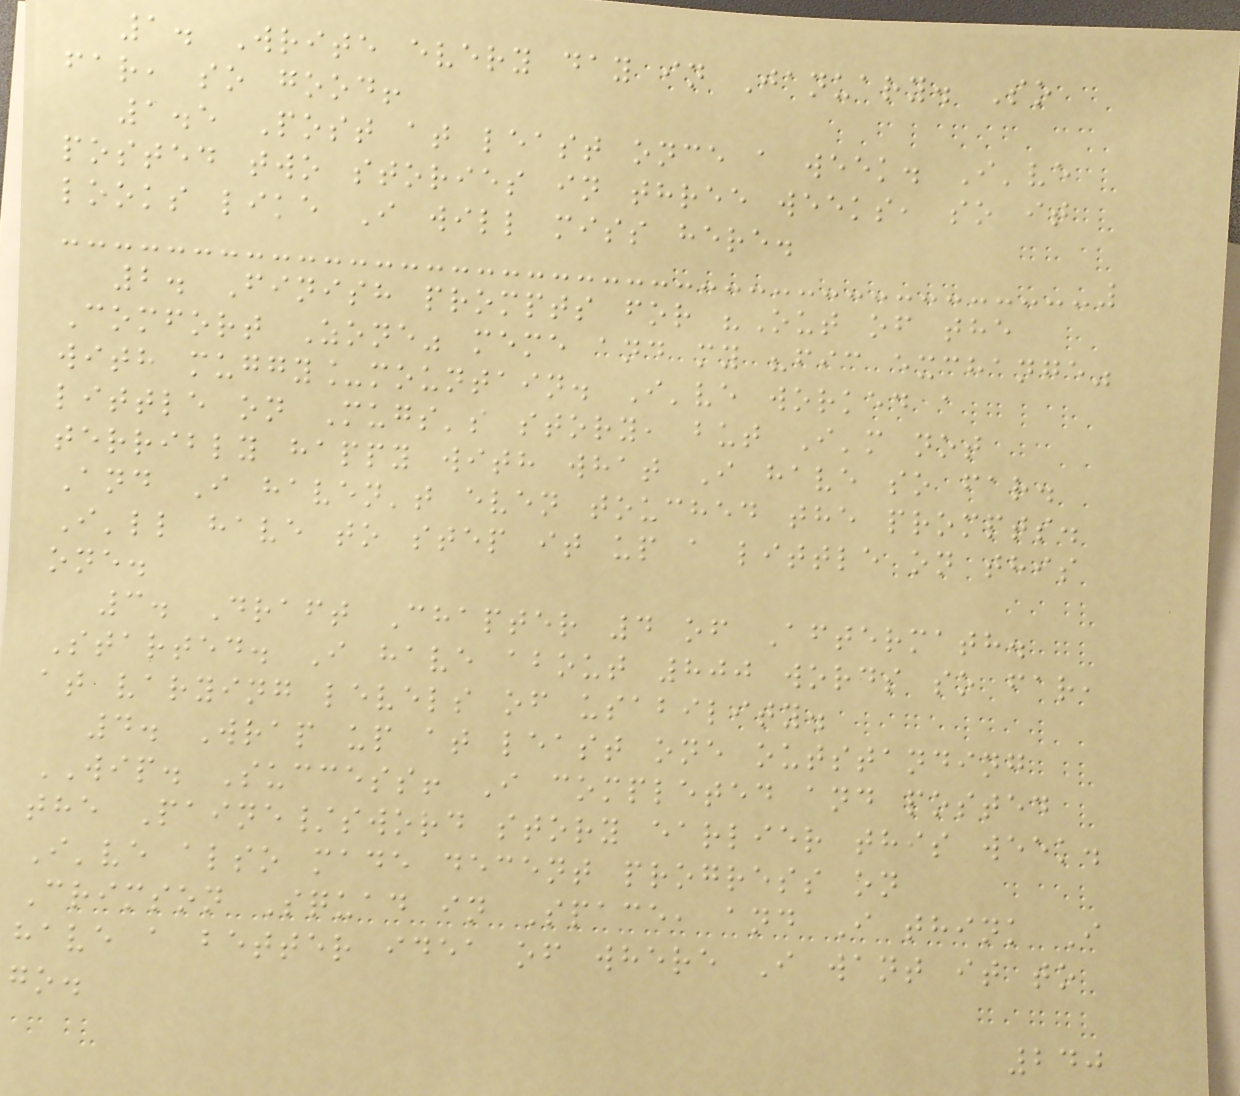1. Write every day in January. So
far, so good!
1.5 Post at least once a week. I've
posted two stories in three weeks, so it
looks like I will miss here.
2. Finish prompts for "Out of the
Comfort Zone" meme and my "fic exchange"
with muggy_mountain. I've worked a
little on Mugs's story, but I'm not
terribly happy with what I have so far.
And I haven't even touched the prompts.
I'll have to step it up a little on this
one.
3. Draft Chapter 4 of Aftermath.
Started. I have about 800 words so far,
at varying levels of usability.
4. Wrap up at least one outstanding
WIP. Success! I completed and posted
the Paine/sword story earlier this week.
I've also made decent progress on
Crimson Squad in Space, and I think I
have a better idea of where I want it to
go.
240
